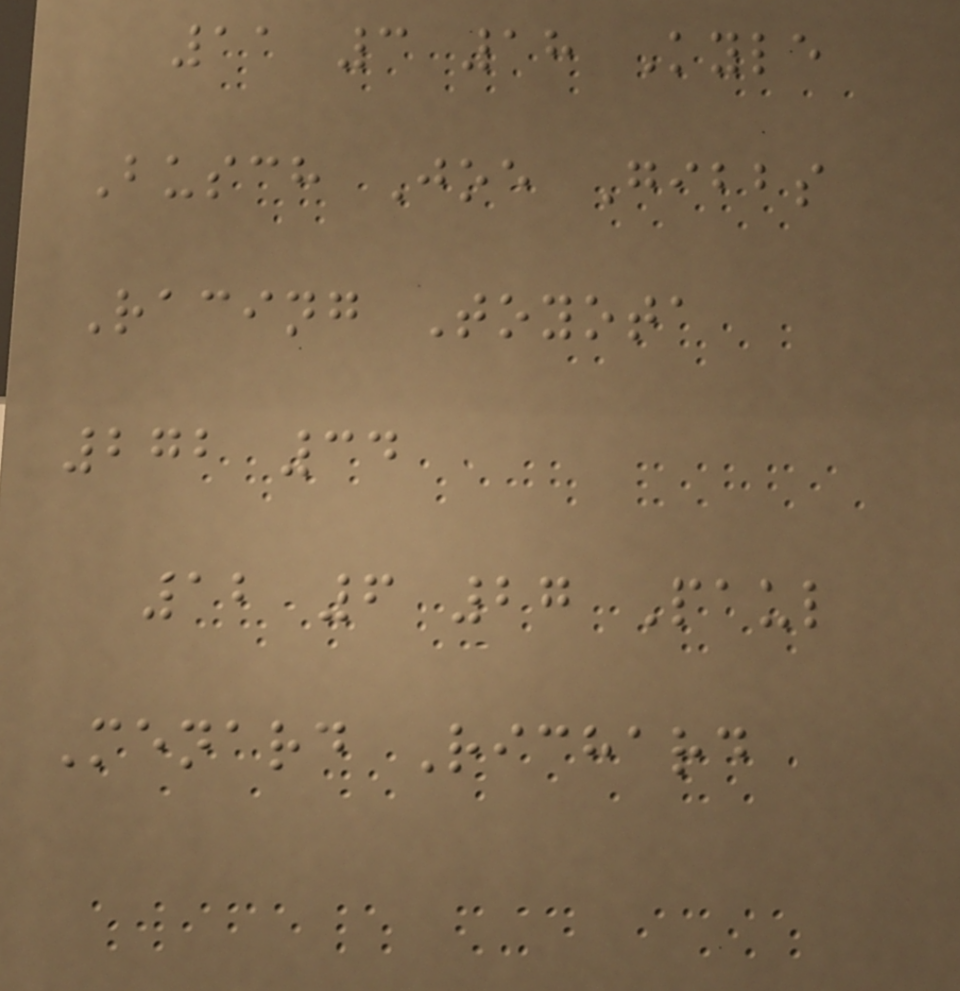11 3 18 Kyle
Busch Joe Gibbs
Racing Toyota
272 34
12 6 27 Paul
Menard Richard
